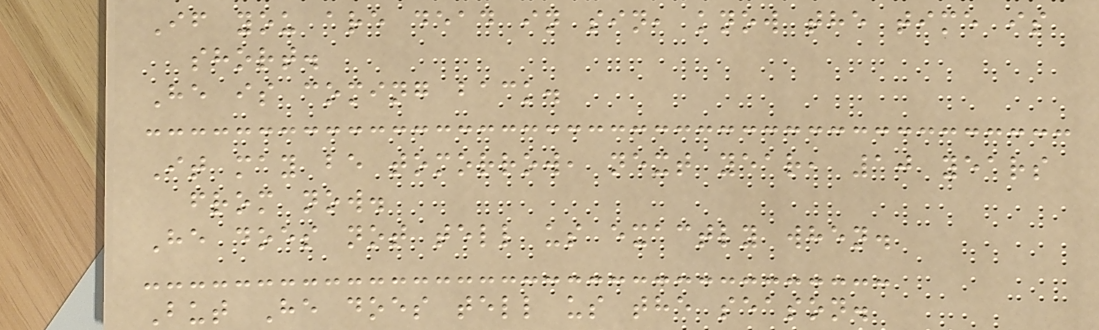If you are dead in sin, know the time is
short.
He is coming back.
It may be tomorrow, next year, 10 years
from now.
He does not tell us exactly when.
But He does tell us the season.
